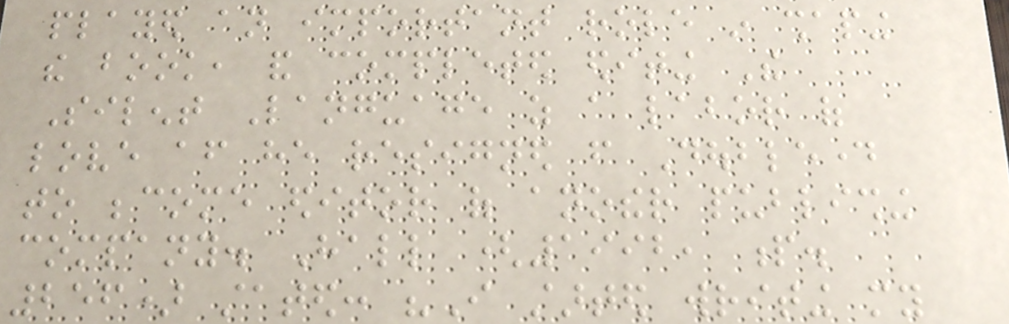played an important role in shaping
the book, and completed editing The
Silent Language as a labor of
love after he resigned from Doubleday
to become editor of another publishing
company. Hall (1992, p.
256) stated: "I started writing my
